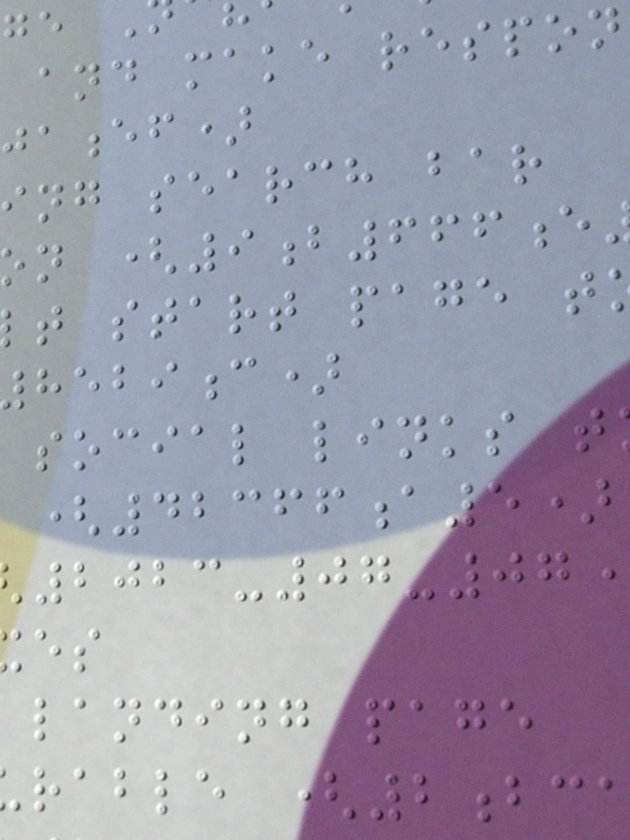and make respon
ef)
ing search bar
n (9b666e
t start page t
social links t
(42366a5)
landing page
rable (2bc
